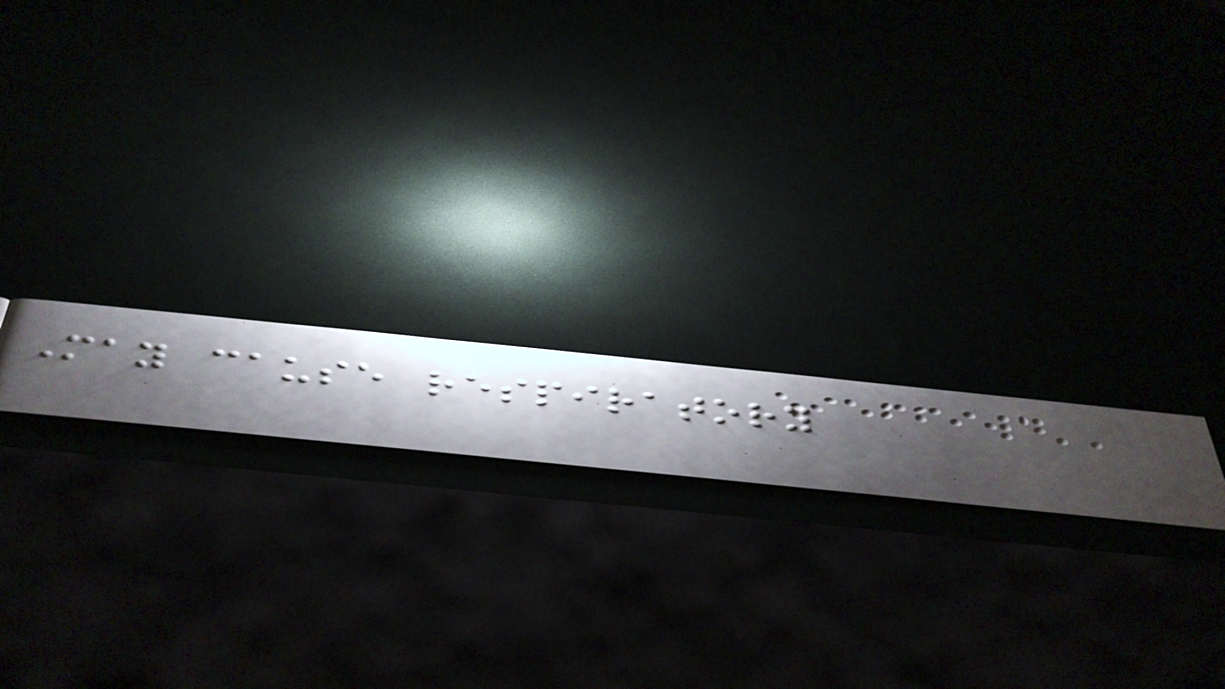May cause respiratory
